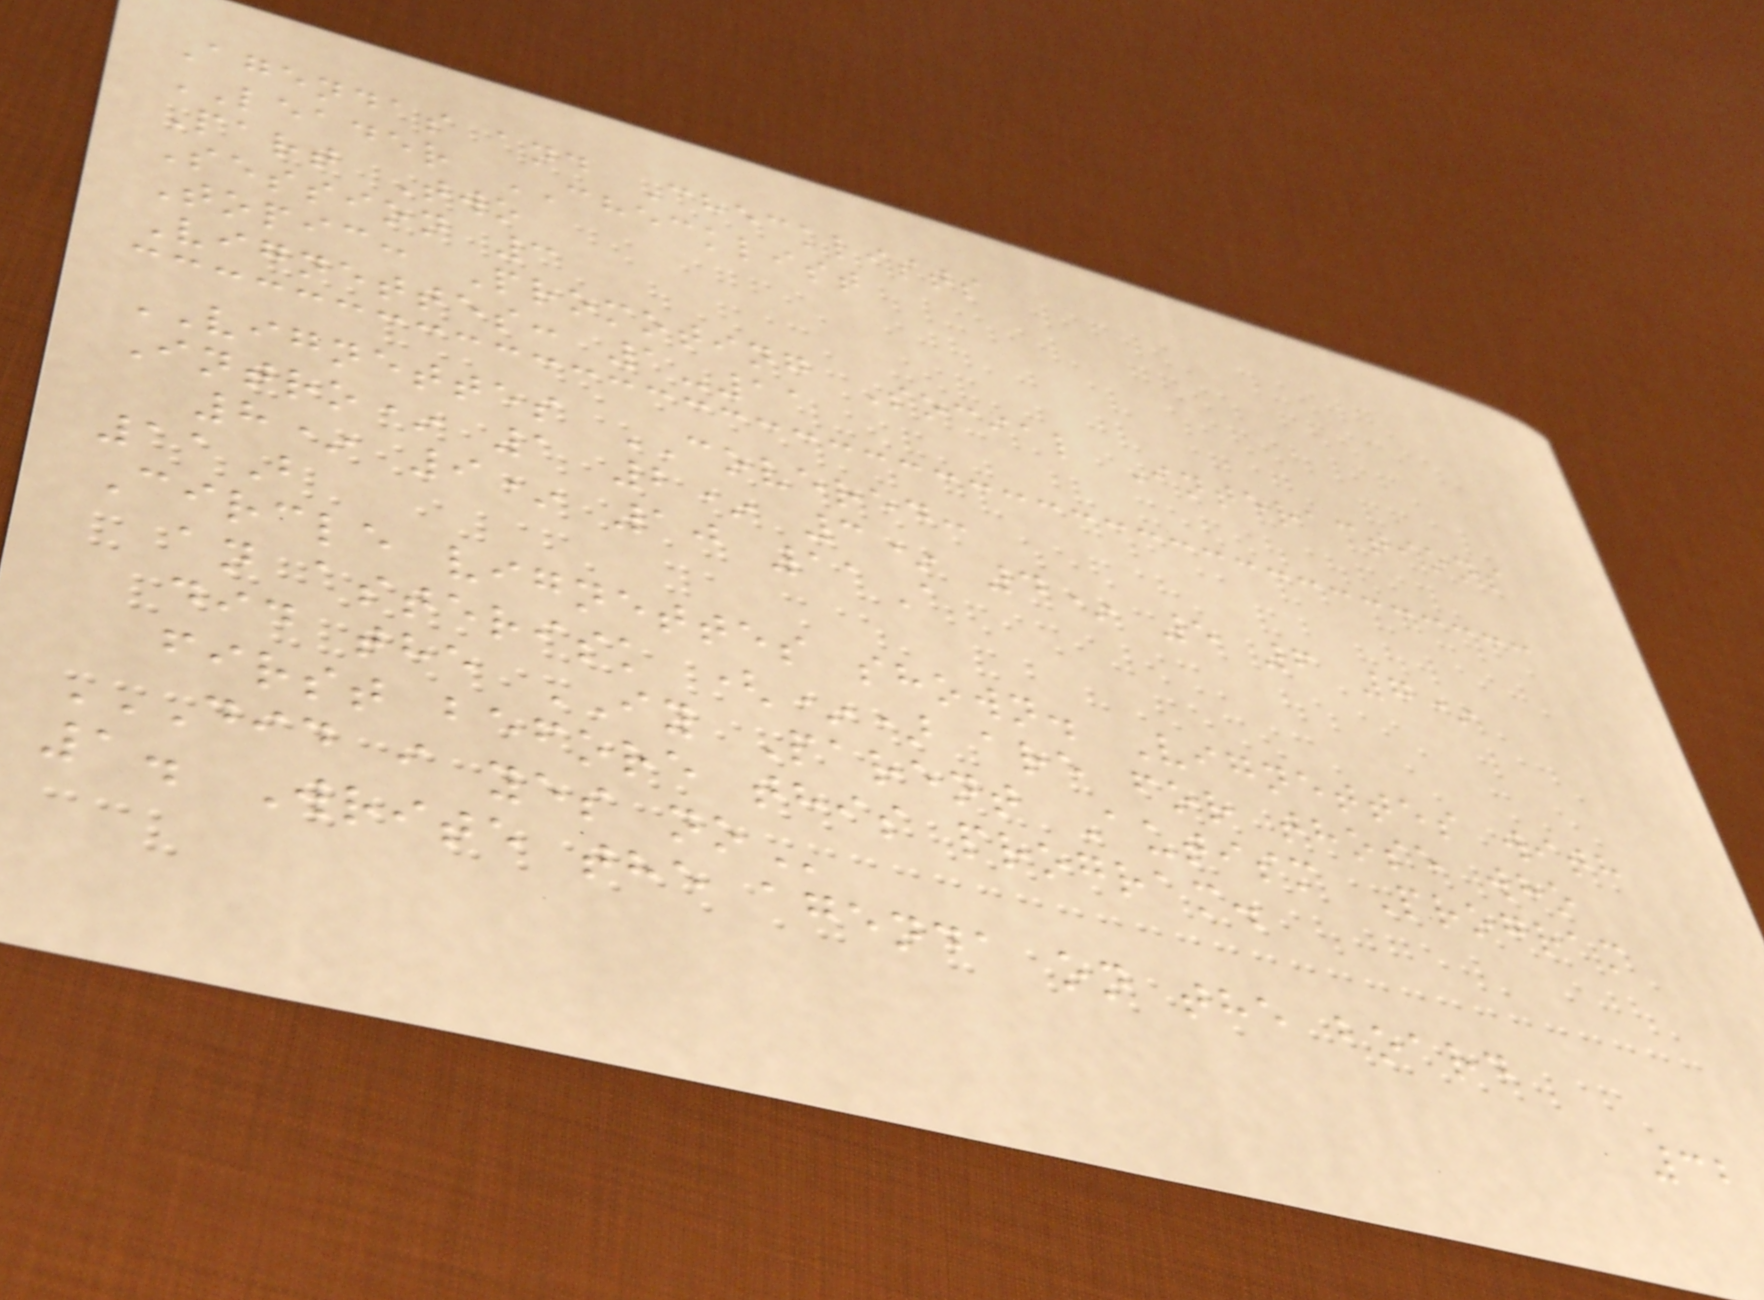Agendas and Checklists
LEADER CHECKLIST
Part Two
Session 3
Topic: Promoting Social Interactions
Vignettes: 1-11
VIGNETTES COVERED:
Intro* 1 2* 3* 4* 5 6 7*
8* 9* 10 11A
11B
Circle vignettes shown. Vignettes with
an asterisk (*) are for those who
did the IY Parent Autism Program
first before this program.
DID I YES NO
1. Write the agenda on the board
32
